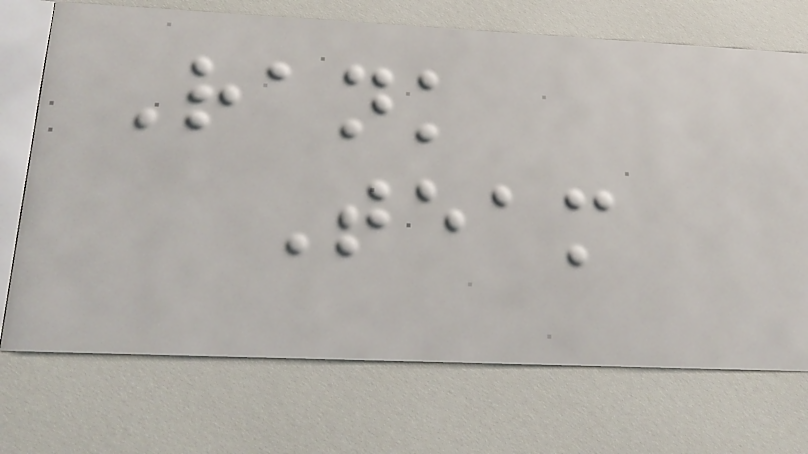Rank
Team
